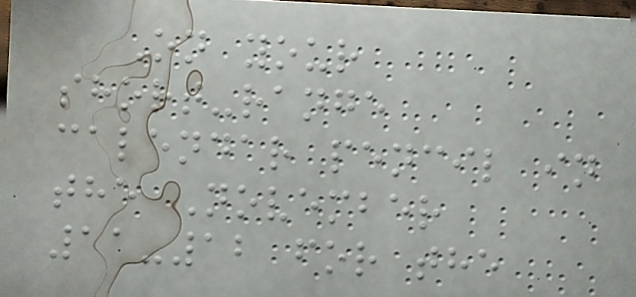On your
short-range
calendar pencil in
the November
11-12 for the
